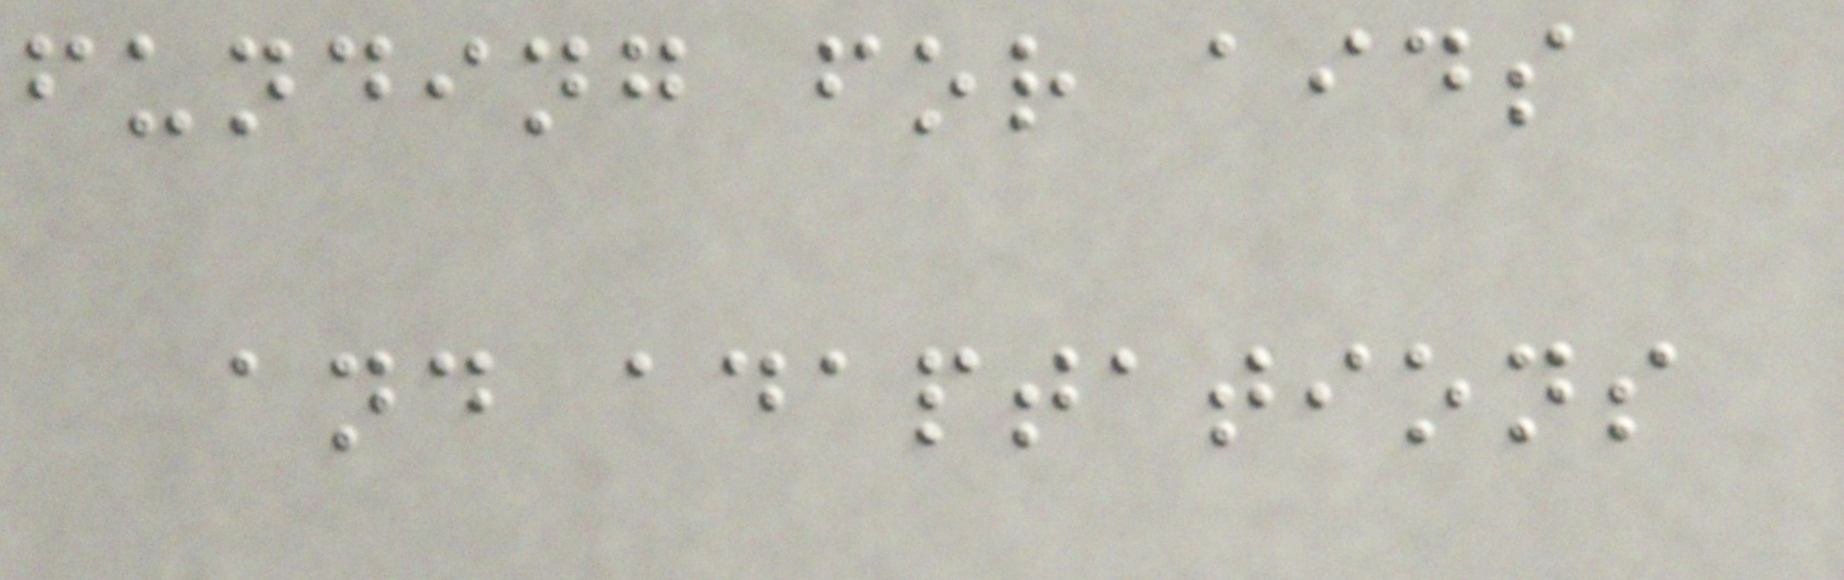funding for aids
and adaptations
